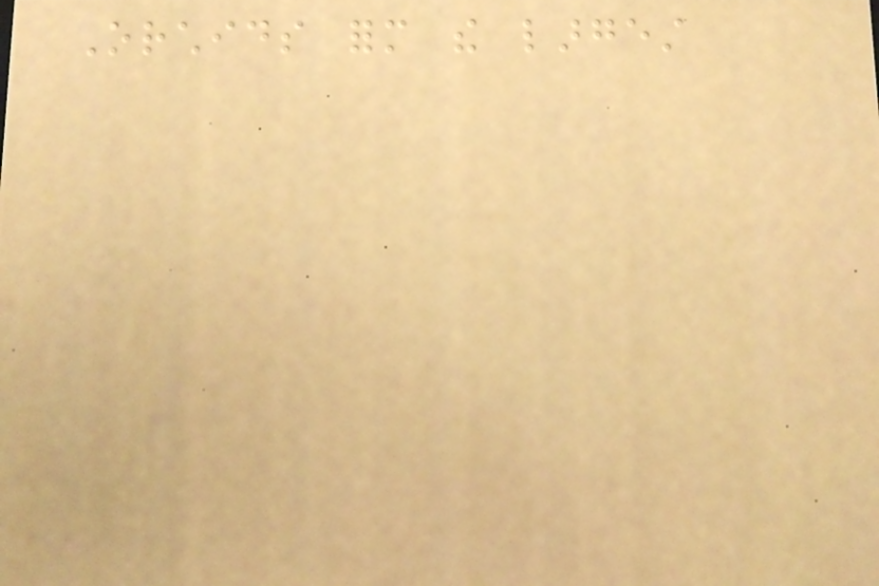Orchids form the largest
